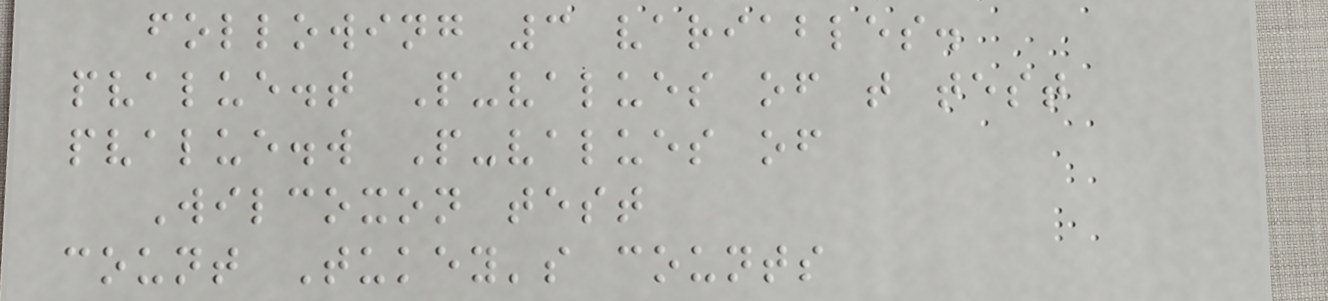following 3 variables.
pvalue.t P-values of t test
pvalue.w P-values of
Wilcoxon test
count Tukey's counts
